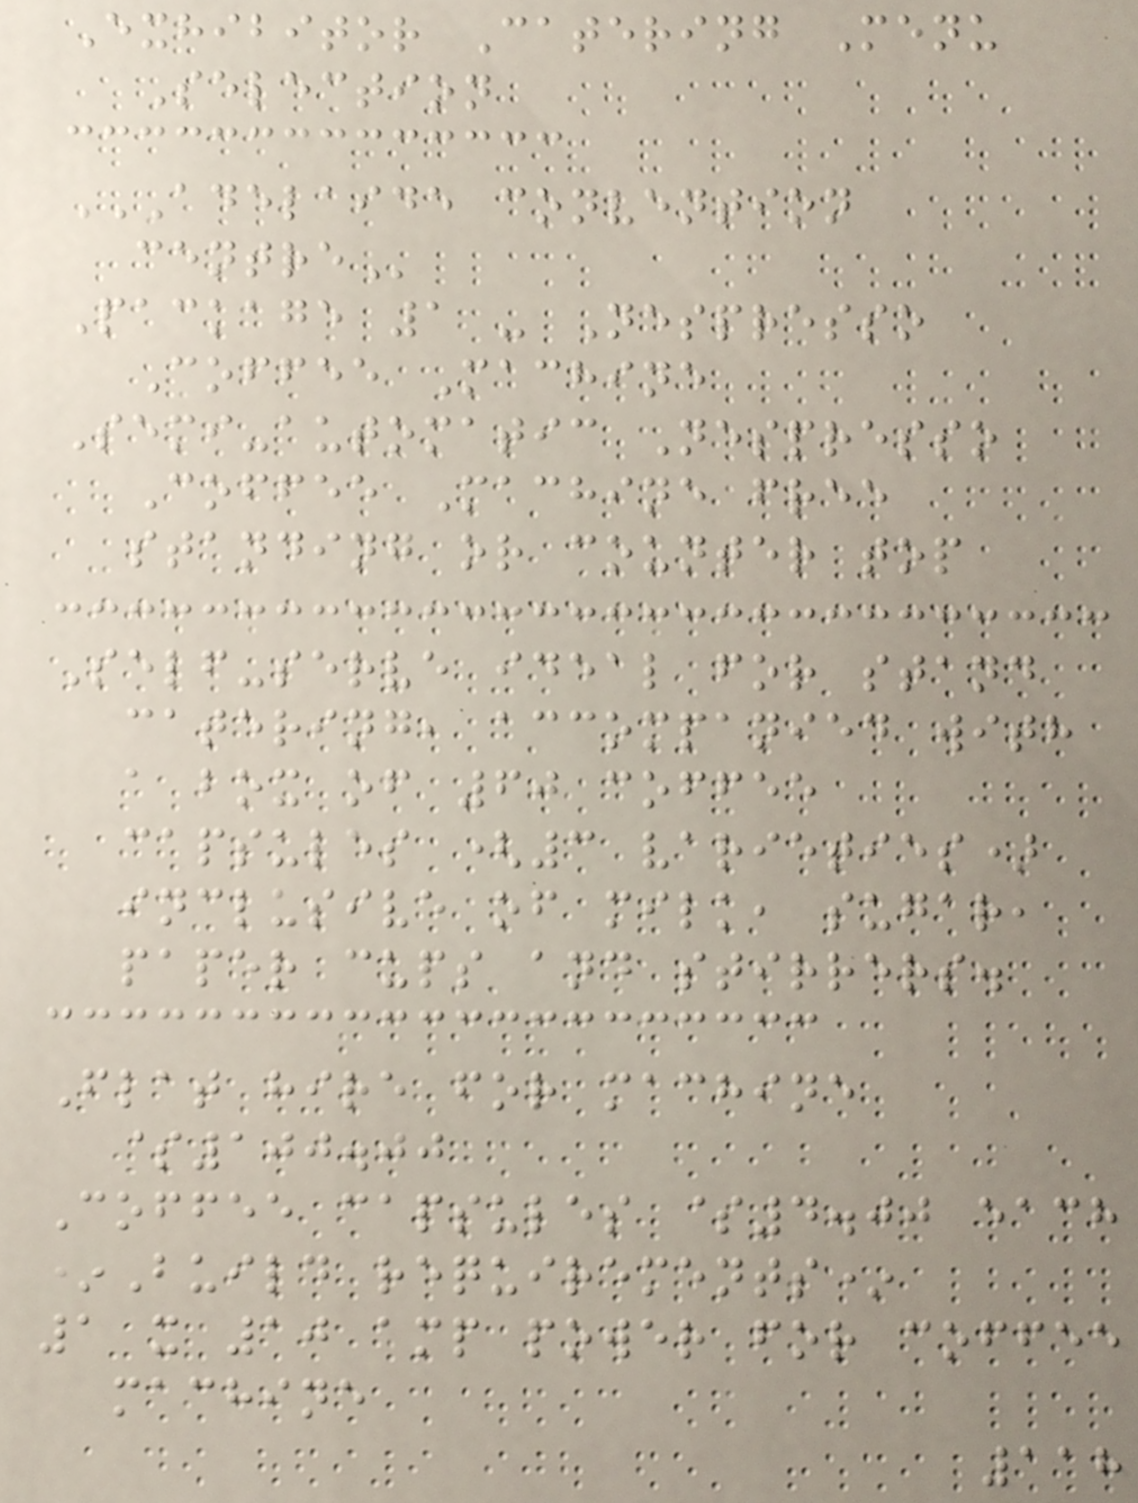Exhibitor Catering Menu
Selection
ADELAIDE CONVENTION
CENTRE
Package 1 - Nespresso
Coffee Machine
Semi-automatic Nespresso
Coffee Machine free
standing or counter top
Self-serve ideal for stand
catering, accompanied with
a box of 60 coffee
capsules (3 varieties)
inclusive of milk, sugar,
paper cups and stirrers.
Flat hire for machine
$100.00
Coffee capsules $4.00 each
*Build requirements*
1 x 10 amp power for coffee
machine
118
